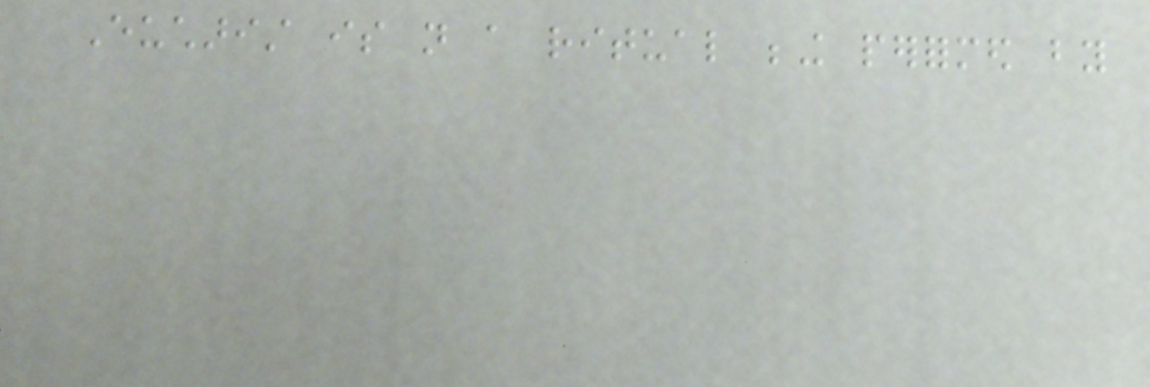Eucharist is not a ritual being performed by
